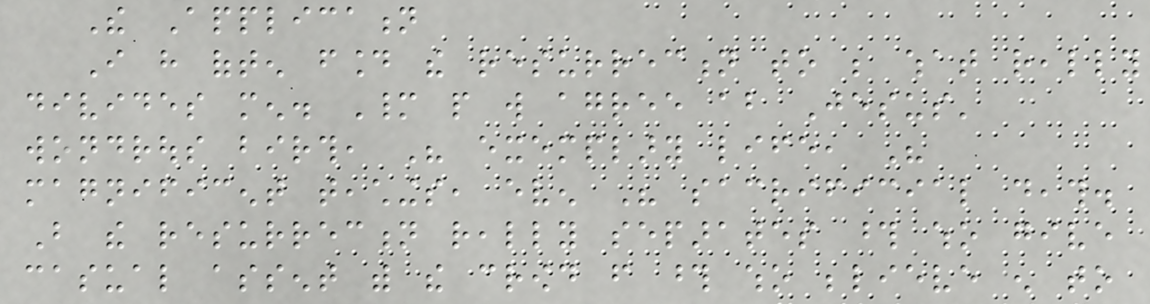The Application
I have often found the resurrection to be what really
divides men. Many people will agree about Jesus'
wondrous birth, His exemplary life, His
magnificent teachings, even His sacrificial death.
But the resurrection really separates those who give
casual assent with the crowd from those who believe enough to
